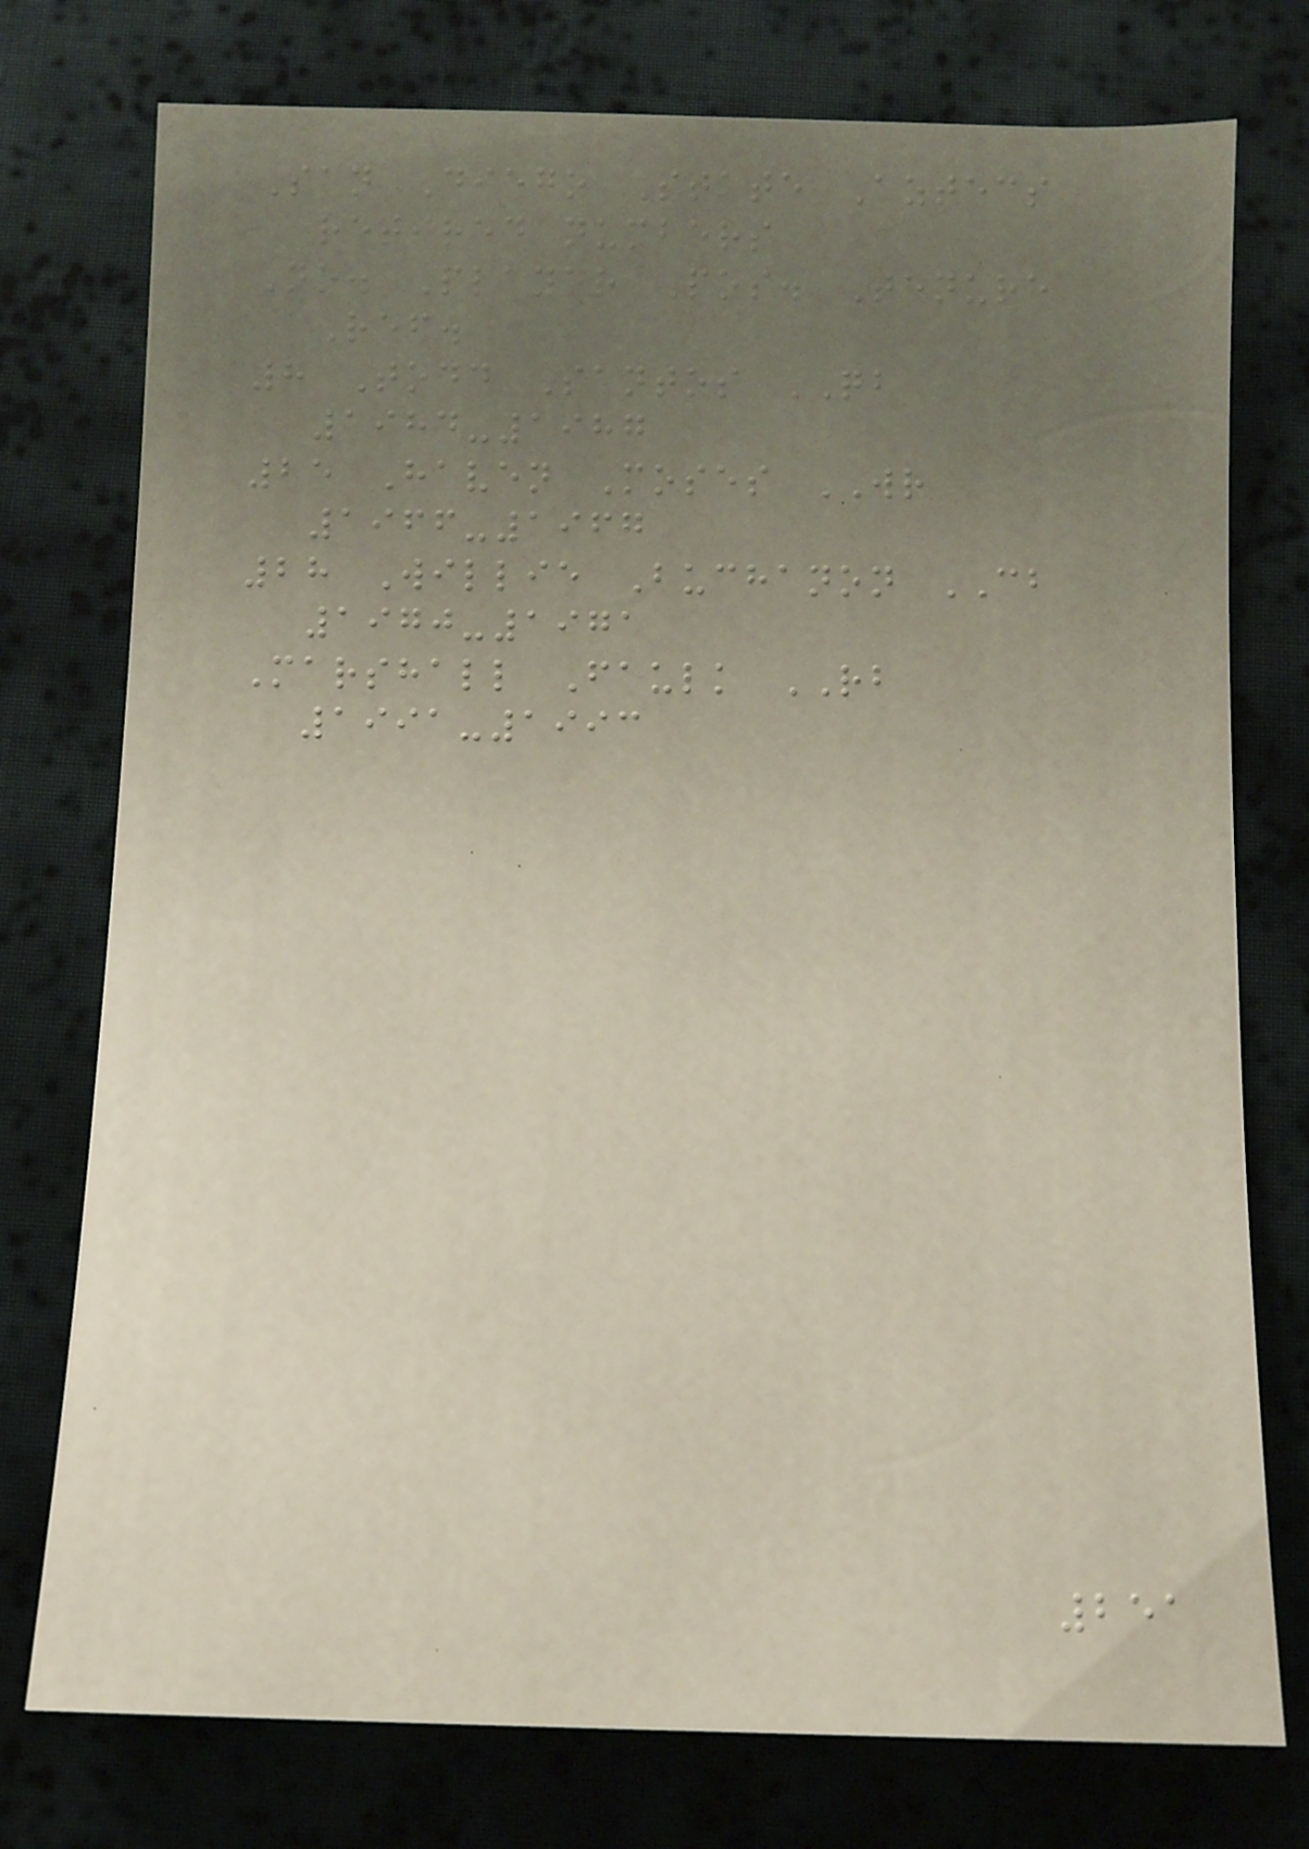San Diego State Aztecs
retired numbers
No. Player Pos. Tenure
Ref.
8 Todd Santos QB
1984-1987
25 Haven Moses WR
1966-1967
28 Willie Buchanon CB
1970-1971
Marshall Faulk RB
1991-1993
251
